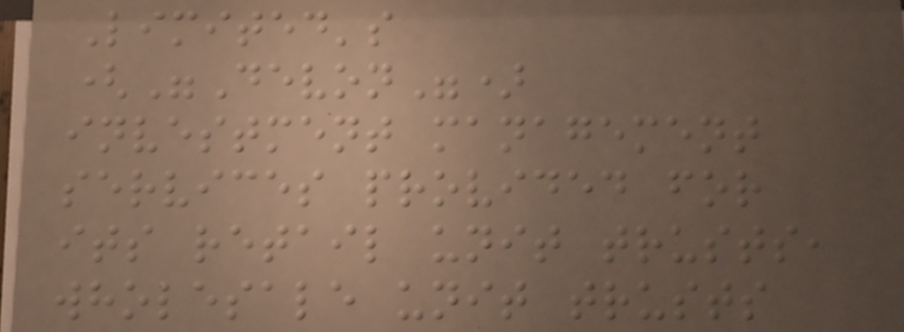Limited's
("Devon")
investment management
services provided for
its retail unit trusts,
wholesale unit trusts
